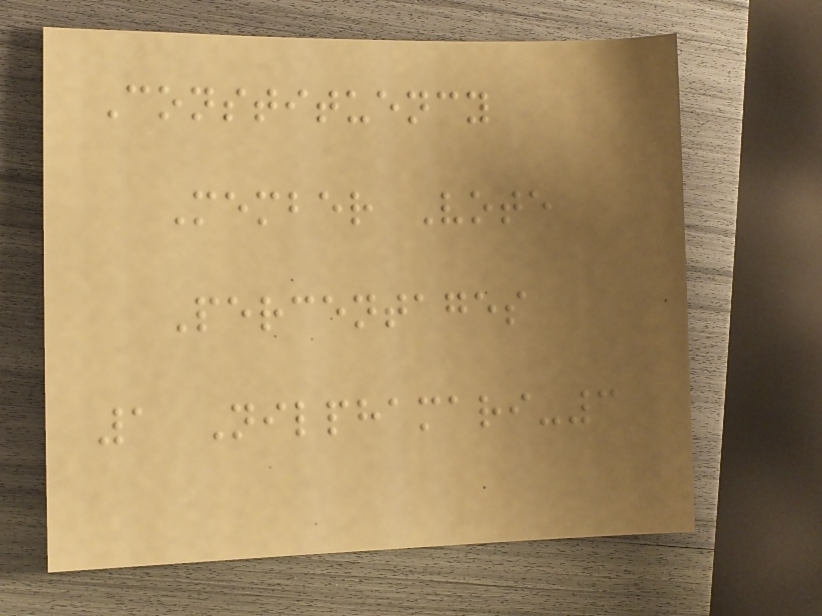Constituency
Member Vote
Percentages
1 Nilphamari-3
